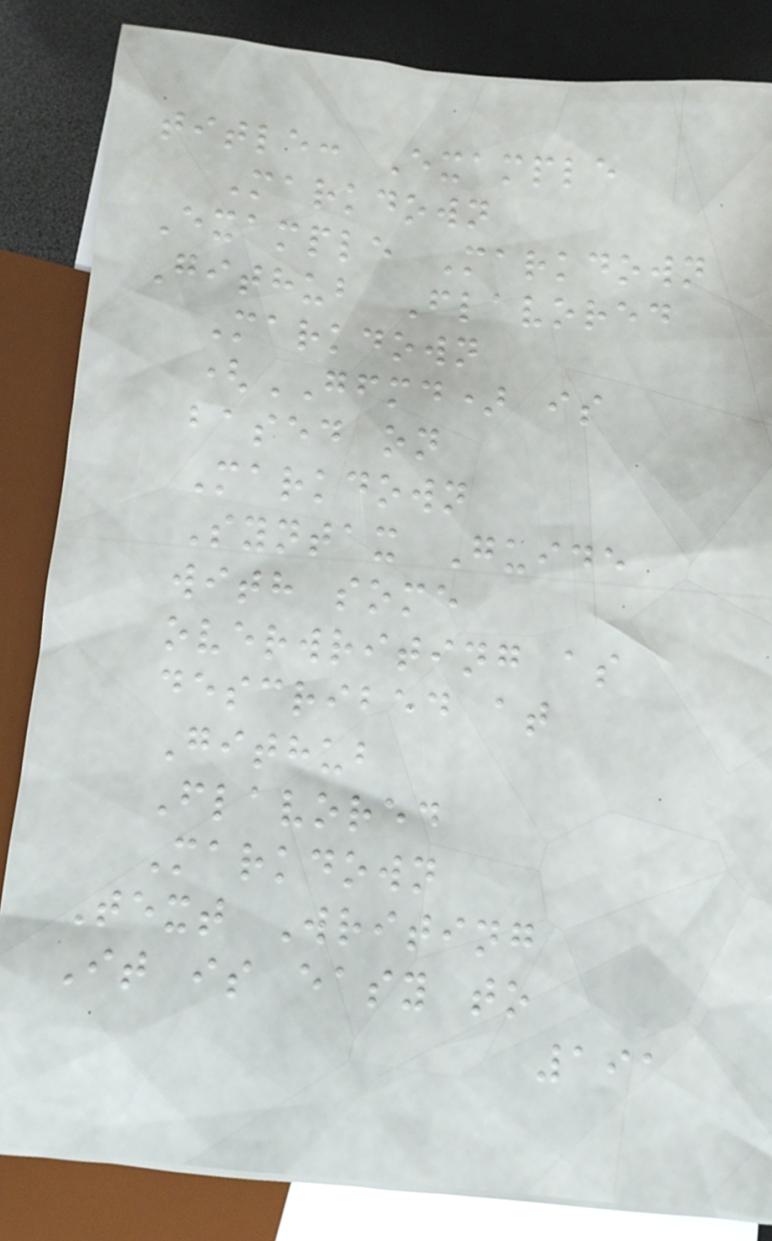title: Example
Markdown
Example Markdown
Github Flavored
Markdown
(GFMD) is
based on
Markdown
Syntax Guide
with some
overwriting as
described at
Github
Flavored
Markdown
Text Writing
It is easy to
191
